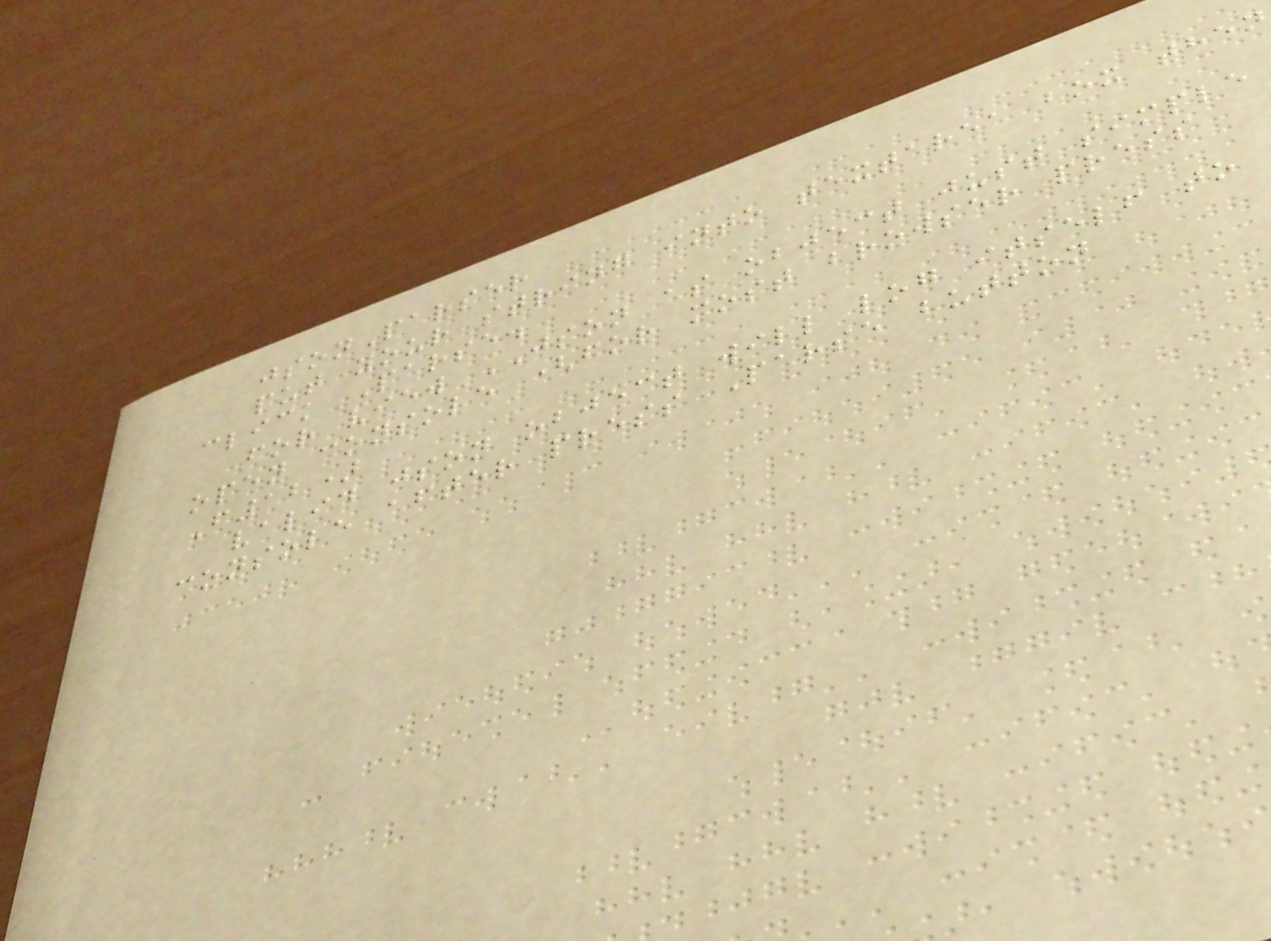jsonParser
put your string into textarea box then
click Parse.
for view JSON as object just simple
open console (for most browser press
F12)
valid json object will log itself to
console after press Parse button
